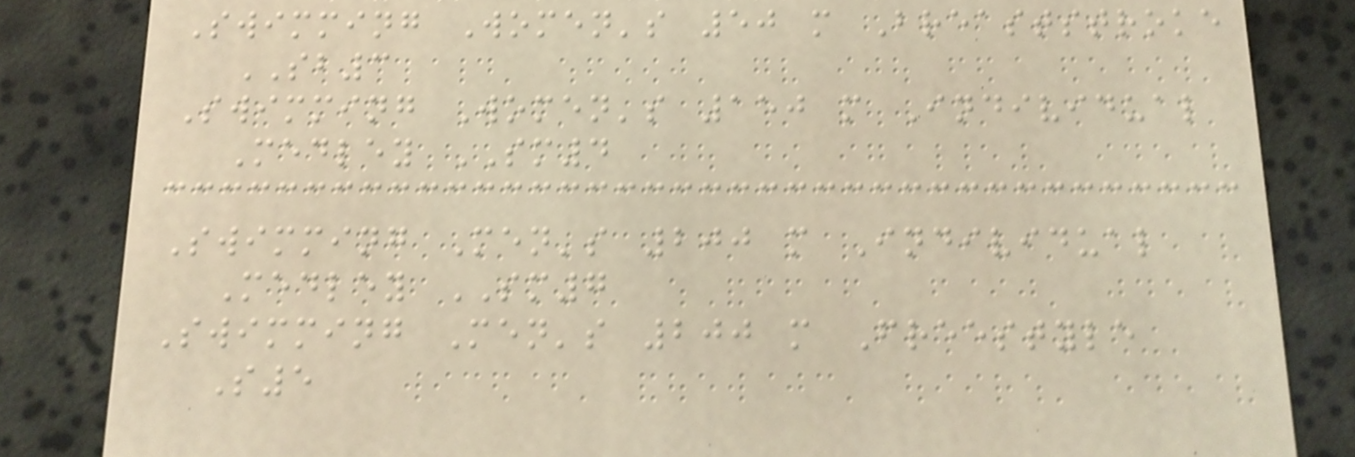Swimming Women's 50 m Breaststroke
SB3
Swimming Women's 150 m Individual
Medley SM4
Swimming Men's 200 m Individual
Medley SM7
Swimming Men's 200 m Freestyle
S5
